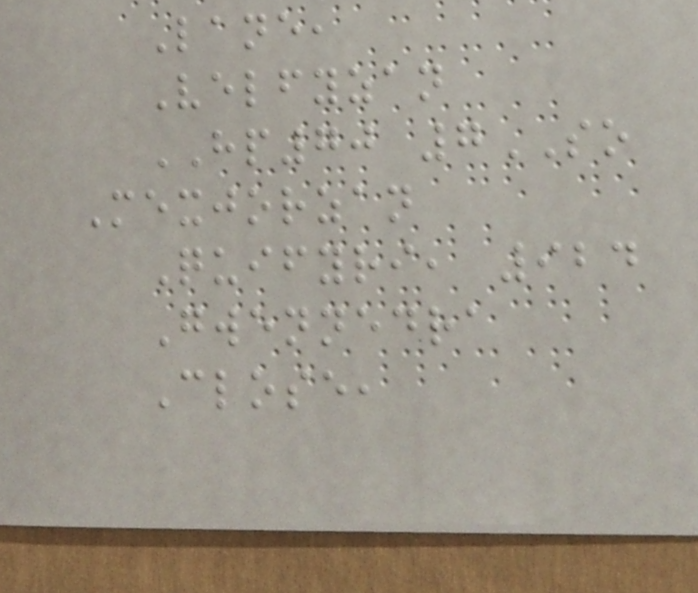Lane,
Velfyzan
HP70 7SO
Mexjorzan
Quifyri, 924
Gwennedra
Close,
